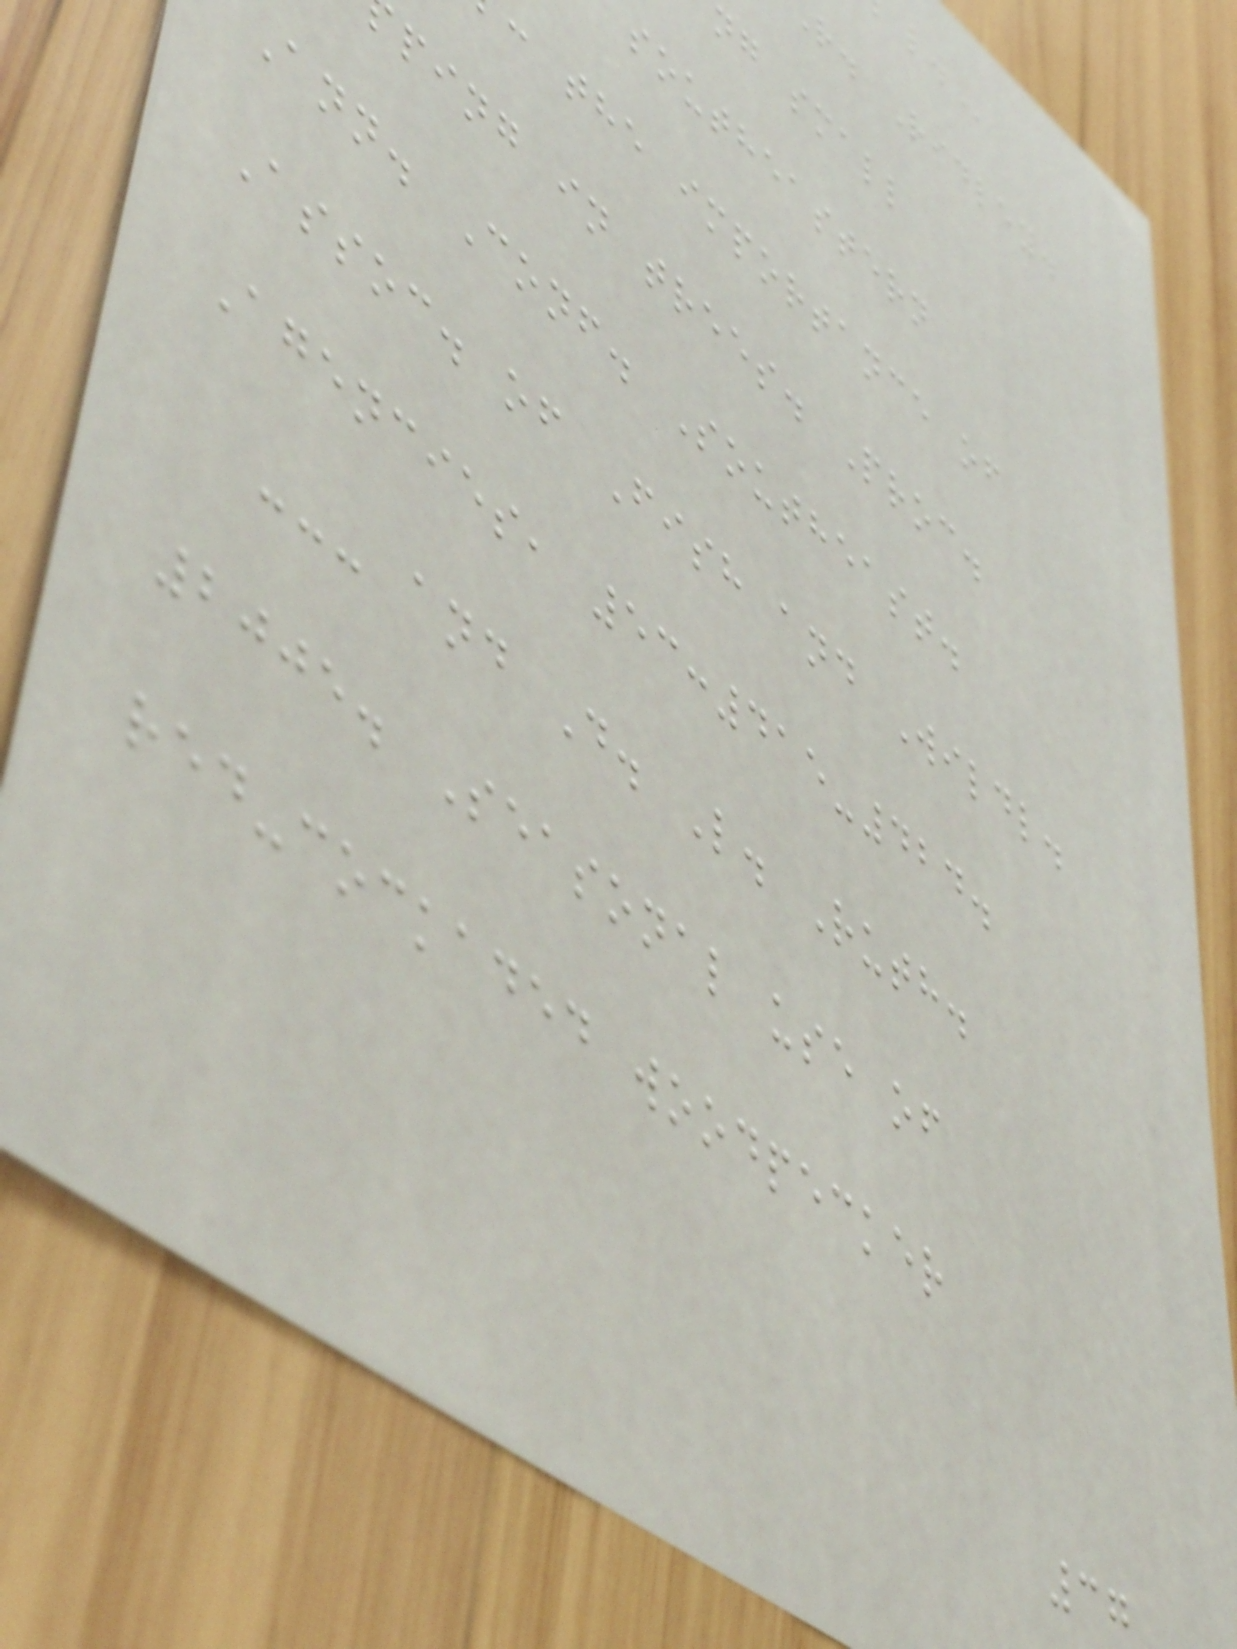r. Ridley.
ng small
southeastern
: the importance of
ping in trees. Proc.
Ann. Conf. Southeast.
Assoc. of Fish and Wildl.
Agencies, 53:415-424.
--- and D. L. Ruth.
2005. Seasonal use of
red-cockaded woodpecker
37
